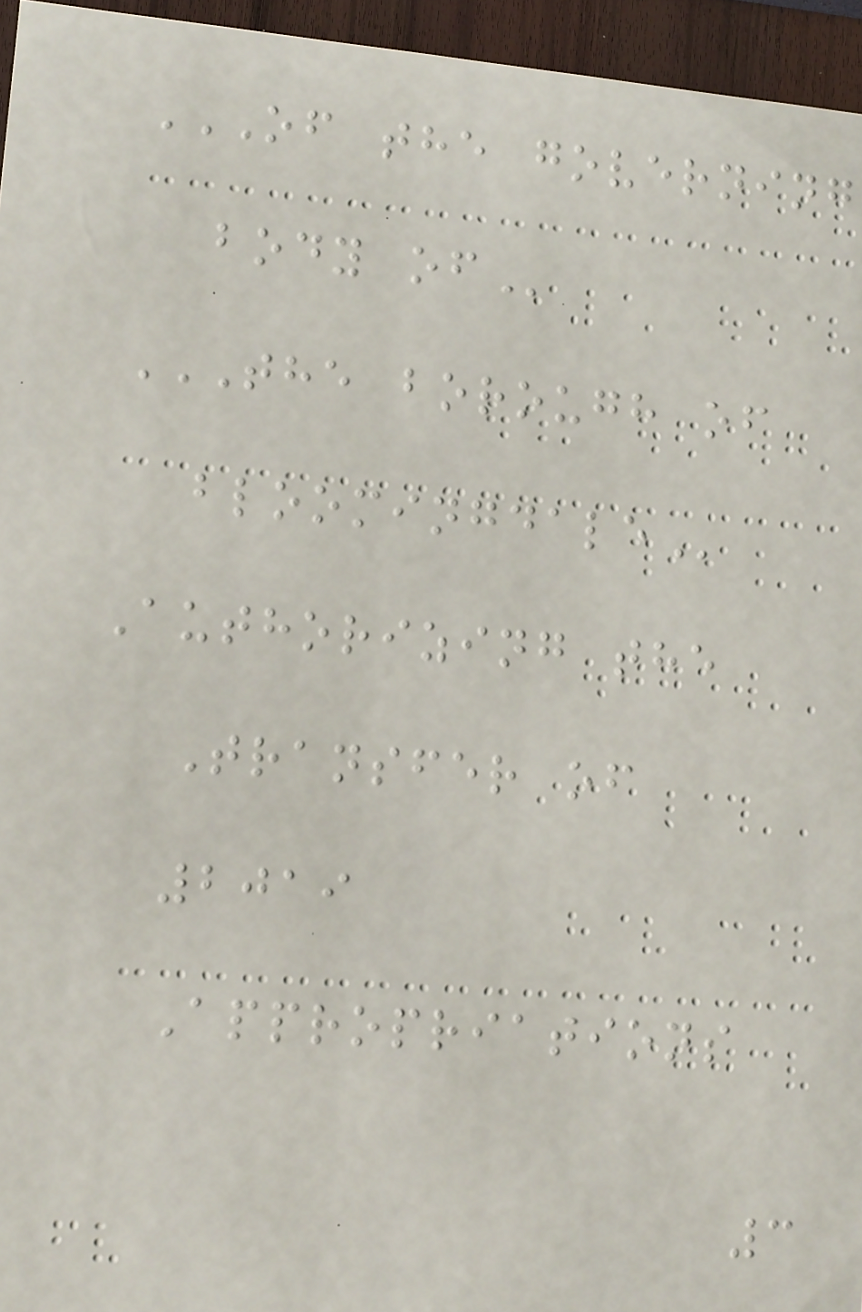OF THE GOVERNING
BODY OF
THE BOROUGH OF
BLOOMINGDALE
Authorizing the
Transfer of
2019
Appropriations
3
